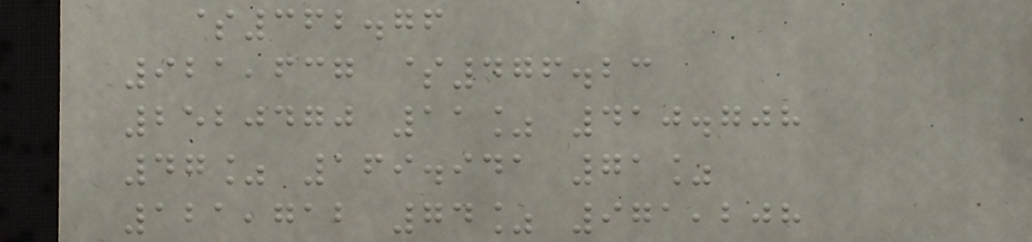$362.76
921,637 $476.23
2520470 11% 410.708
47% 169.941 71%
121,712 74% 971,208
